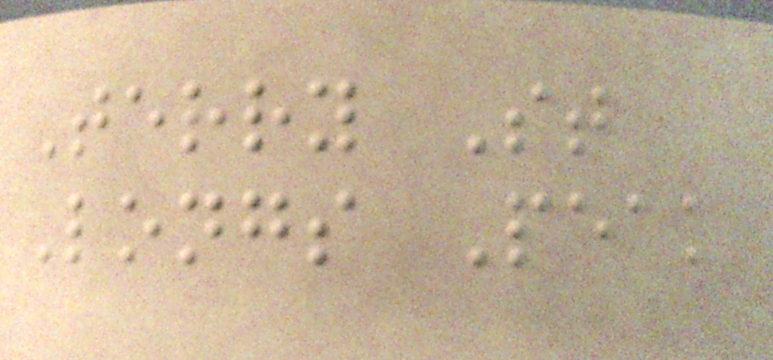Terry St
Longs Peak
